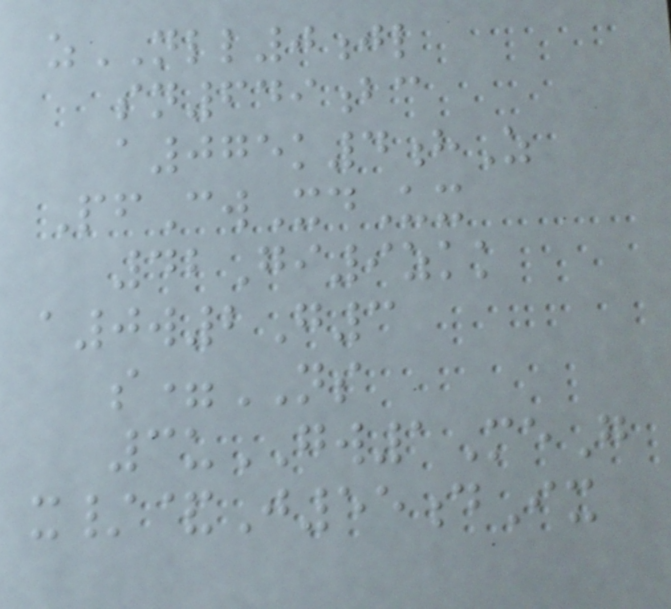zNLL0jl
sn649bc
a075k4hZ
PfCwXdUx
42Gi9zkk
a0w2G3
s=NS
3uGW1MeG
x/&J55dIx
